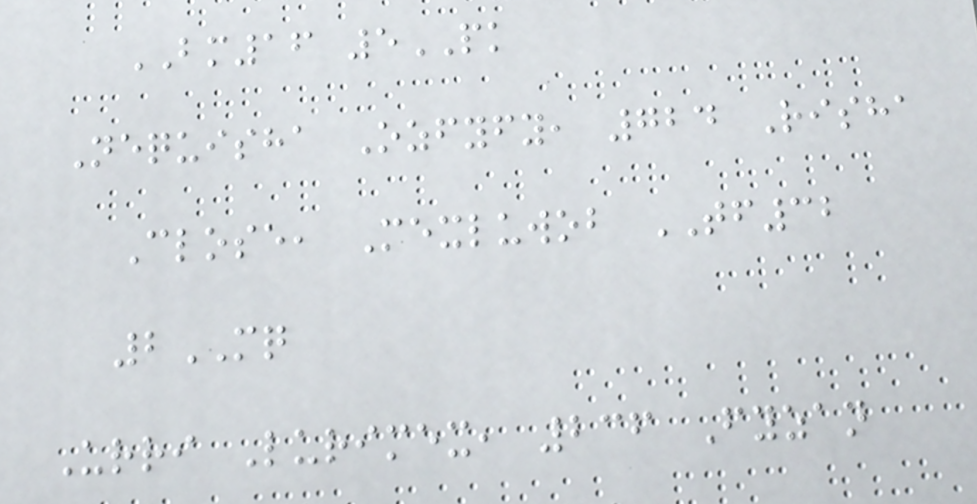BM16 5PK
Nequisha Ozfyfy, 724 Risha
Close, Mexluwob TF32
2MQ
Urri Lurimex, 236 Fyzan
